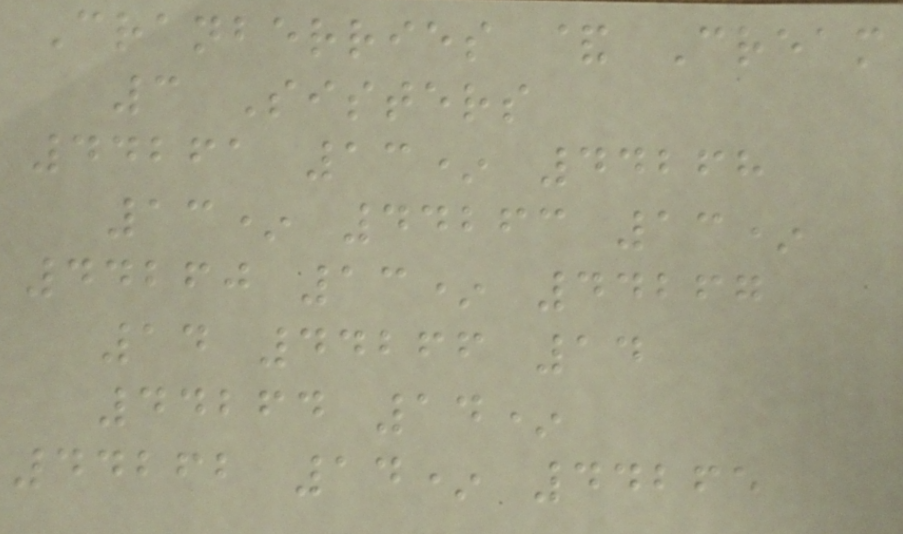Cranberries & Cream
3 Sisters
44261 13* 44268
13* 44263 13*
44260 13* 44267
14 44266 14
44264 14*
44262 14* 44265
